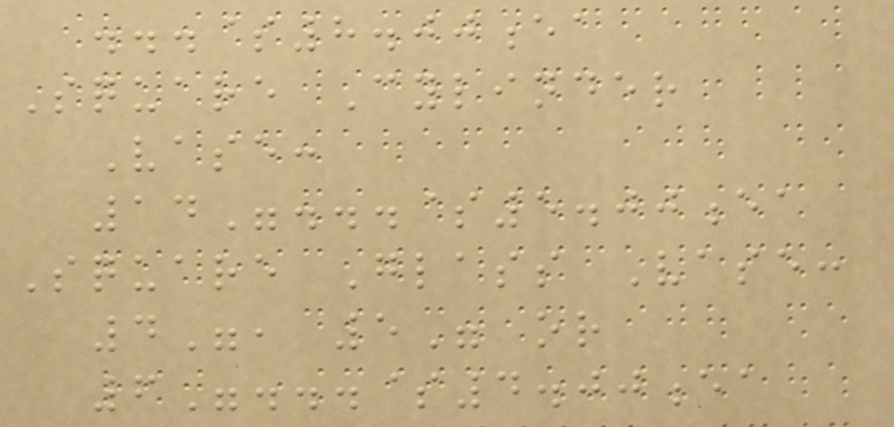...$8.00ea
Square Cylinder
Vase:
14"...$5.00ea
Square Glass Vase:
4", 5" or
6"...$4.00ea
